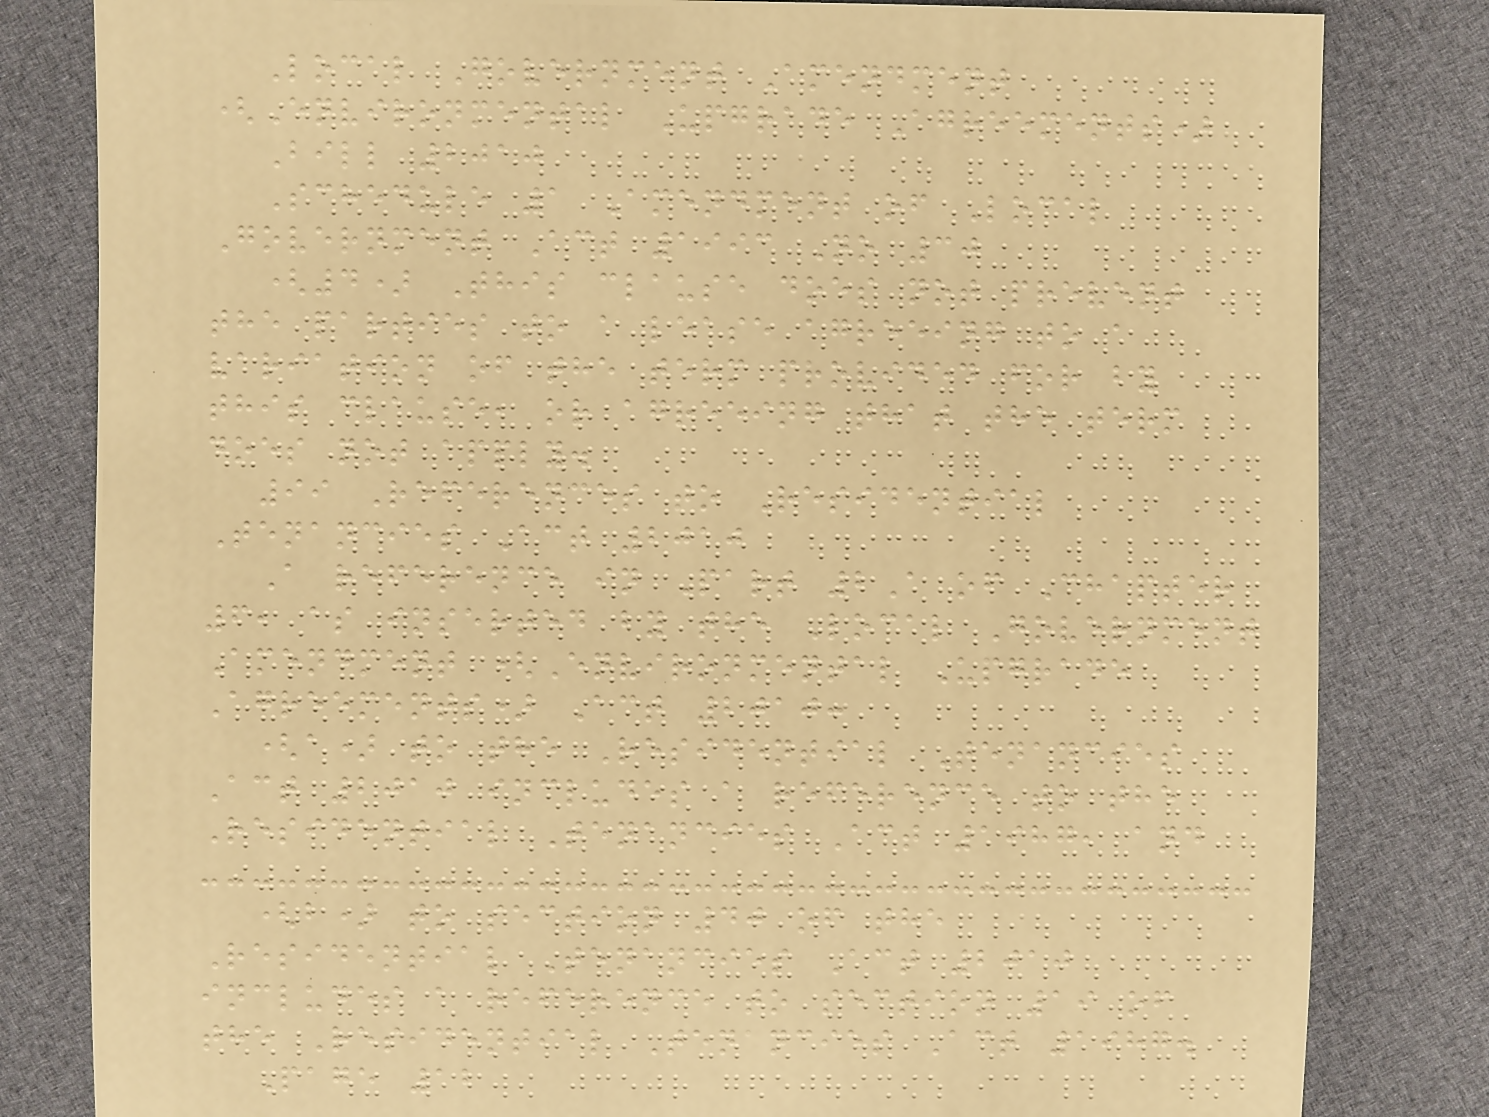Local Government Amendment
(Environmental Upgrade Agreements)
Bill 2010
Schedule 1 Amendment of Local
Government Act 1993 No 30
(4) This clause does not prevent
the parties to a lease agreeing to a
variation of the term provided for by
this clause, or agreeing that the term
does not apply.
99 References to Residential
Tenancies Act 2010
A reference in Part 2A of Chapter
6, as inserted by the Local Government
Amendment (Environmental Upgrade
Agreements) Act 2010:
(a) to the Residential Tenancies
Act 2010 includes a reference to the
Residential Tenancies Act 1987, and
(b) to section 40 of the
Residential Tenancies Act 2010
includes a reference to section 19 of
the Residential Tenancies Act 1987.
Page 12
